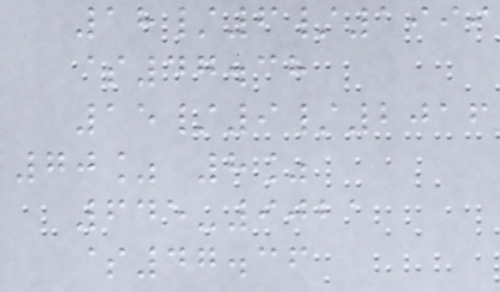18/6/1999
$47.38
15/9/2016
70% 8%
645-9021
$47.36
